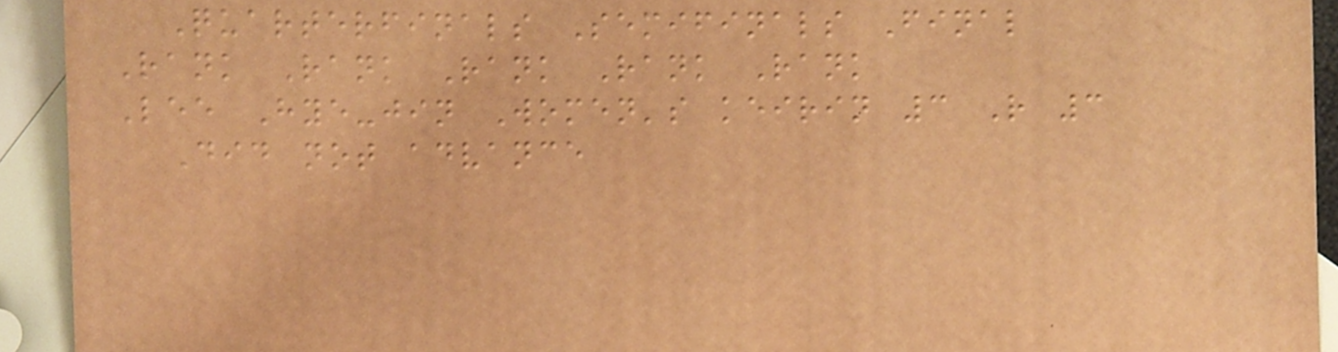Quarterfinals Semifinals Final
Rank Rank Rank Rank Rank
Lee Hye-jin Women's keirin 3 R 3
Did not advance
